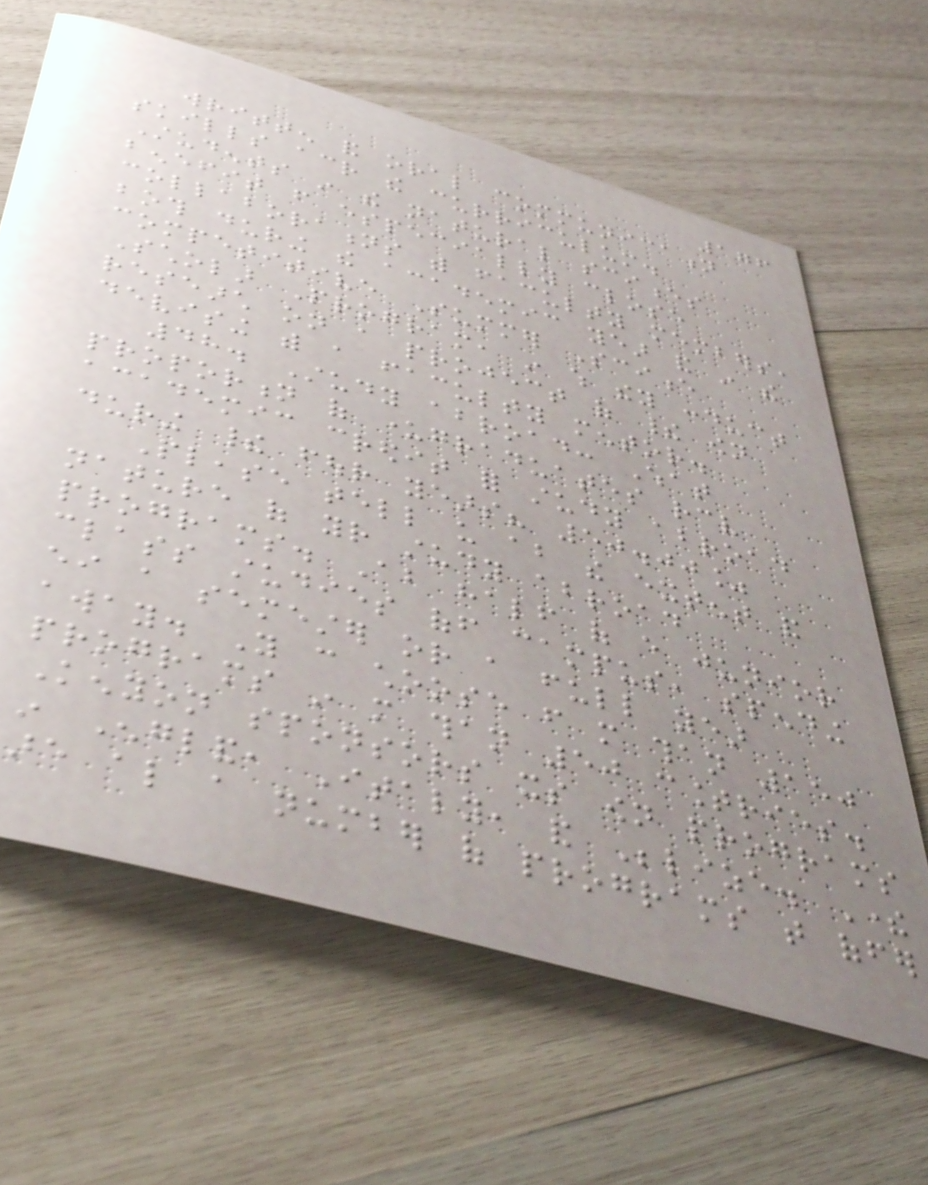176
written and oral communication
skills across the curriculum.
Students in the natural sciences
benefit from especially close
collaborations with faculty members,
both during the academic year and in the
competitive Summer Science
Scholar Program, in which they conduct
research on a project of their own
devising with a faculty mentor.
48. Study abroad: What
proportion of undergraduates receive
academic credit for study abroad
during their four years? 50.00%
Please tell us about the extent and
nature of your study abroad
programs. About half of every junior
class studies off campus, spending
either a semester or a full year
away. You can choose from more than 150
programs in more than 50 countries.
Kenyon sponsors its own programs
in England, Italy, and Belize. There
are also a number of programs that offer
